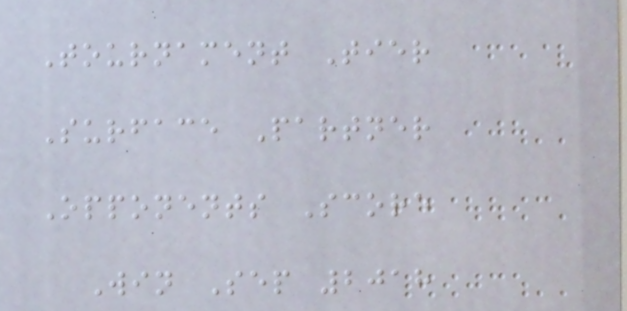Tournament Tier
Surface Partner
Opponents Score
Win Sep 2018
